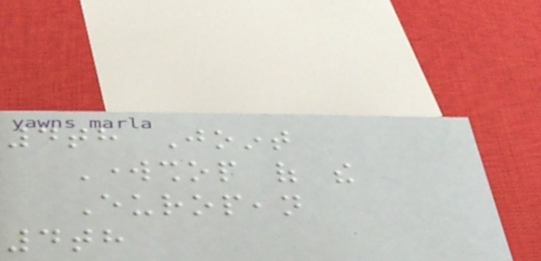4th Joint
Workshop of the
European
4th
